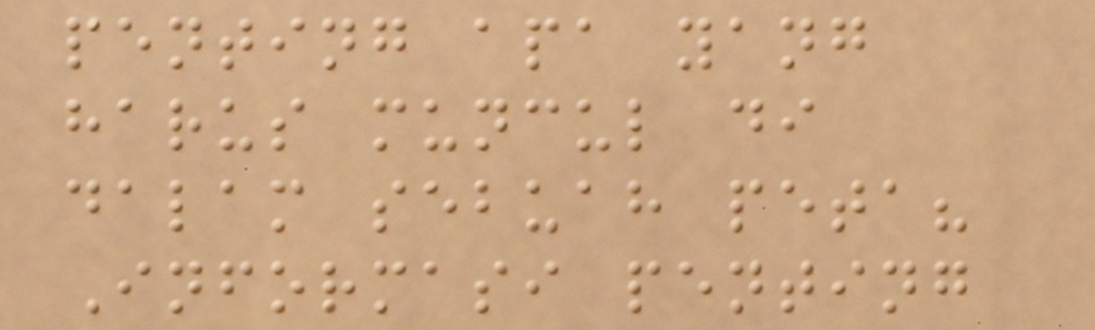penting apa yang
harus muncul di
dalam sebuah peta?
Informasi penting
